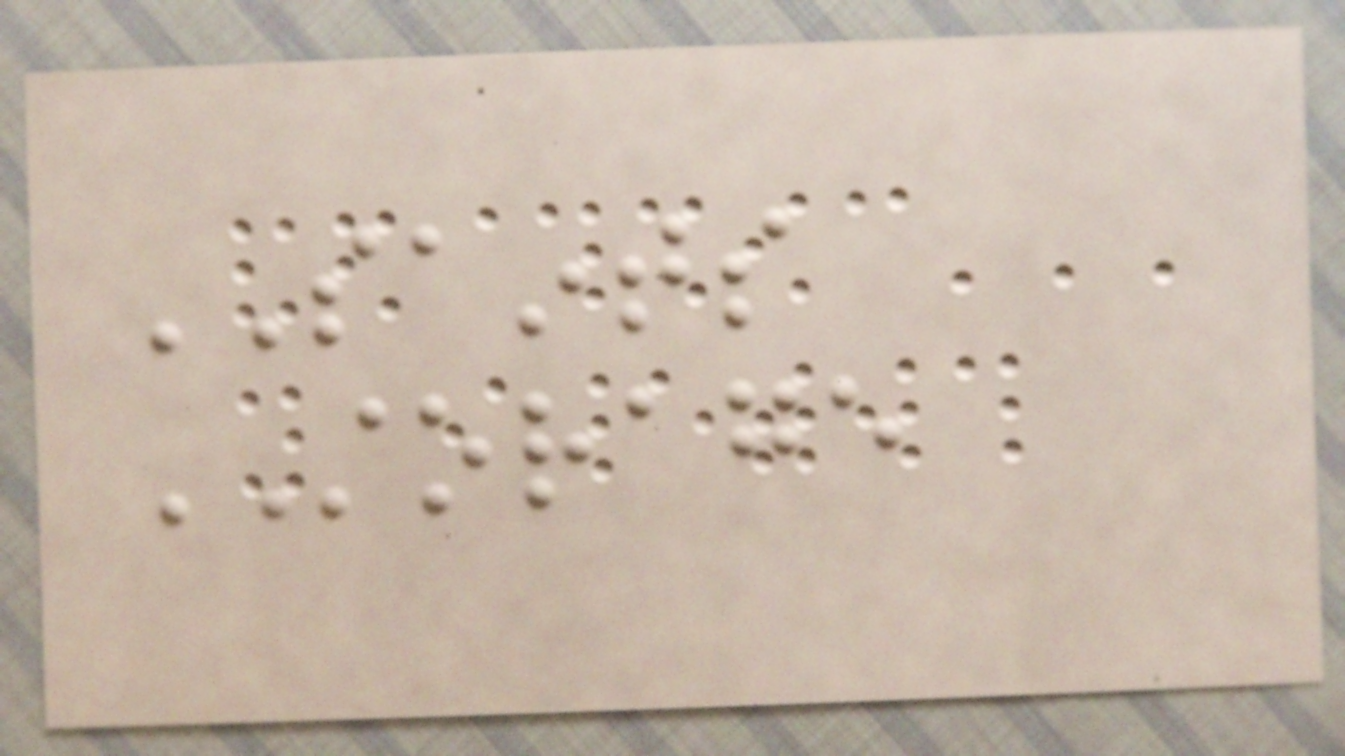SAINTS
STORAGE
